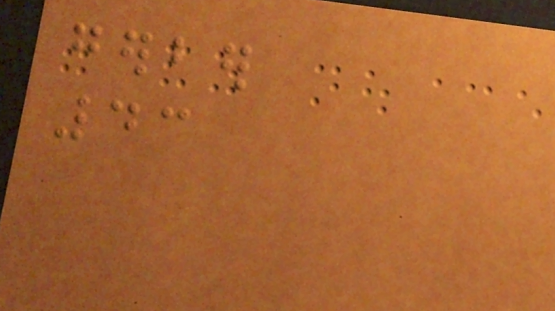gerber
43
